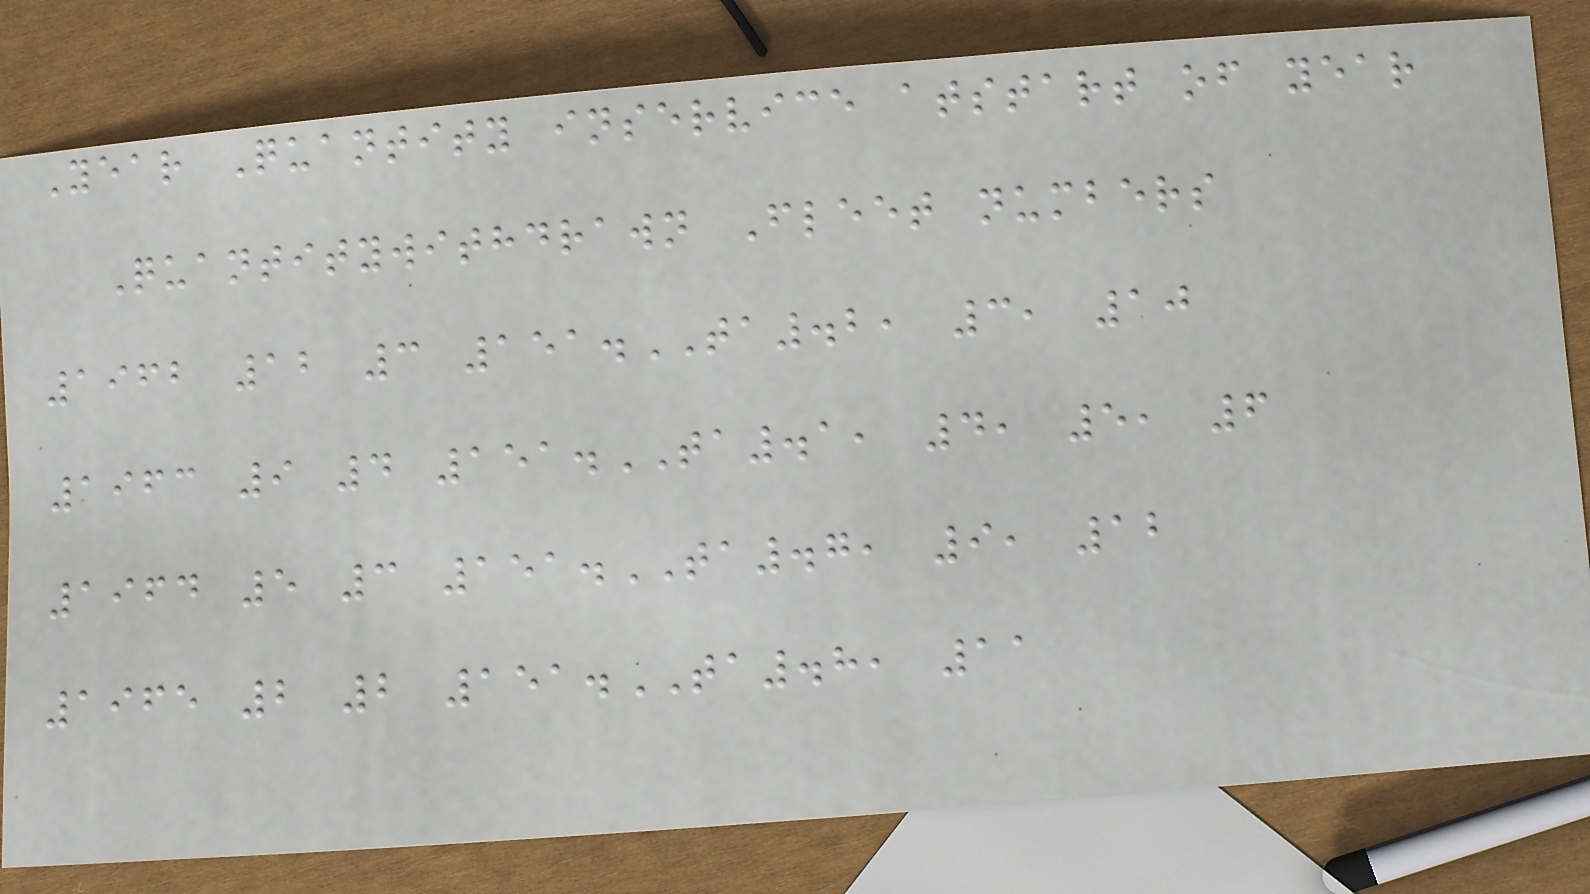Year Quantity inservice atstart of year
Quantitywithdrawn Fleet numbers
1962 12 3 151.TA.2, 3, 10
1963 9 4 151.TA.1, 4, 5, 6
1964 5 3 151.TA.7, 9, 12
1965 2 2 151.TA.8, 11
